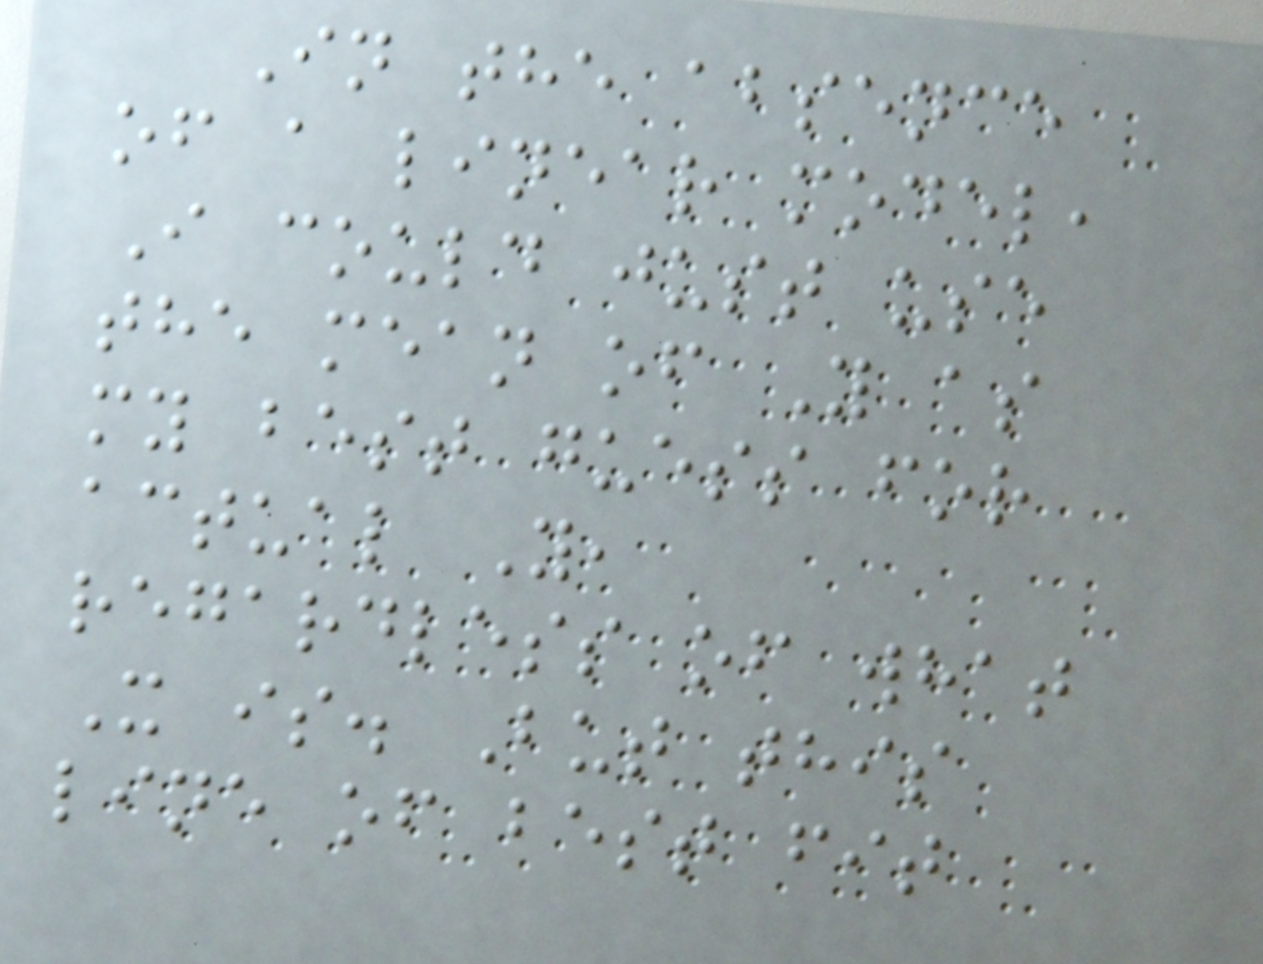In the absence
of a linear model,
I could just use
the mean of Y as
my best guess for
actual Y,
regardless of what
X is. But this
line of best fit
